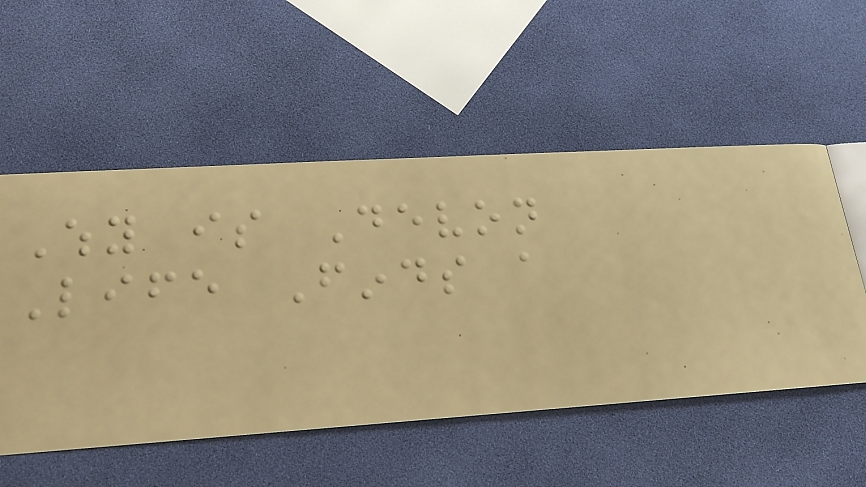Why is Devon
Life Finds a
